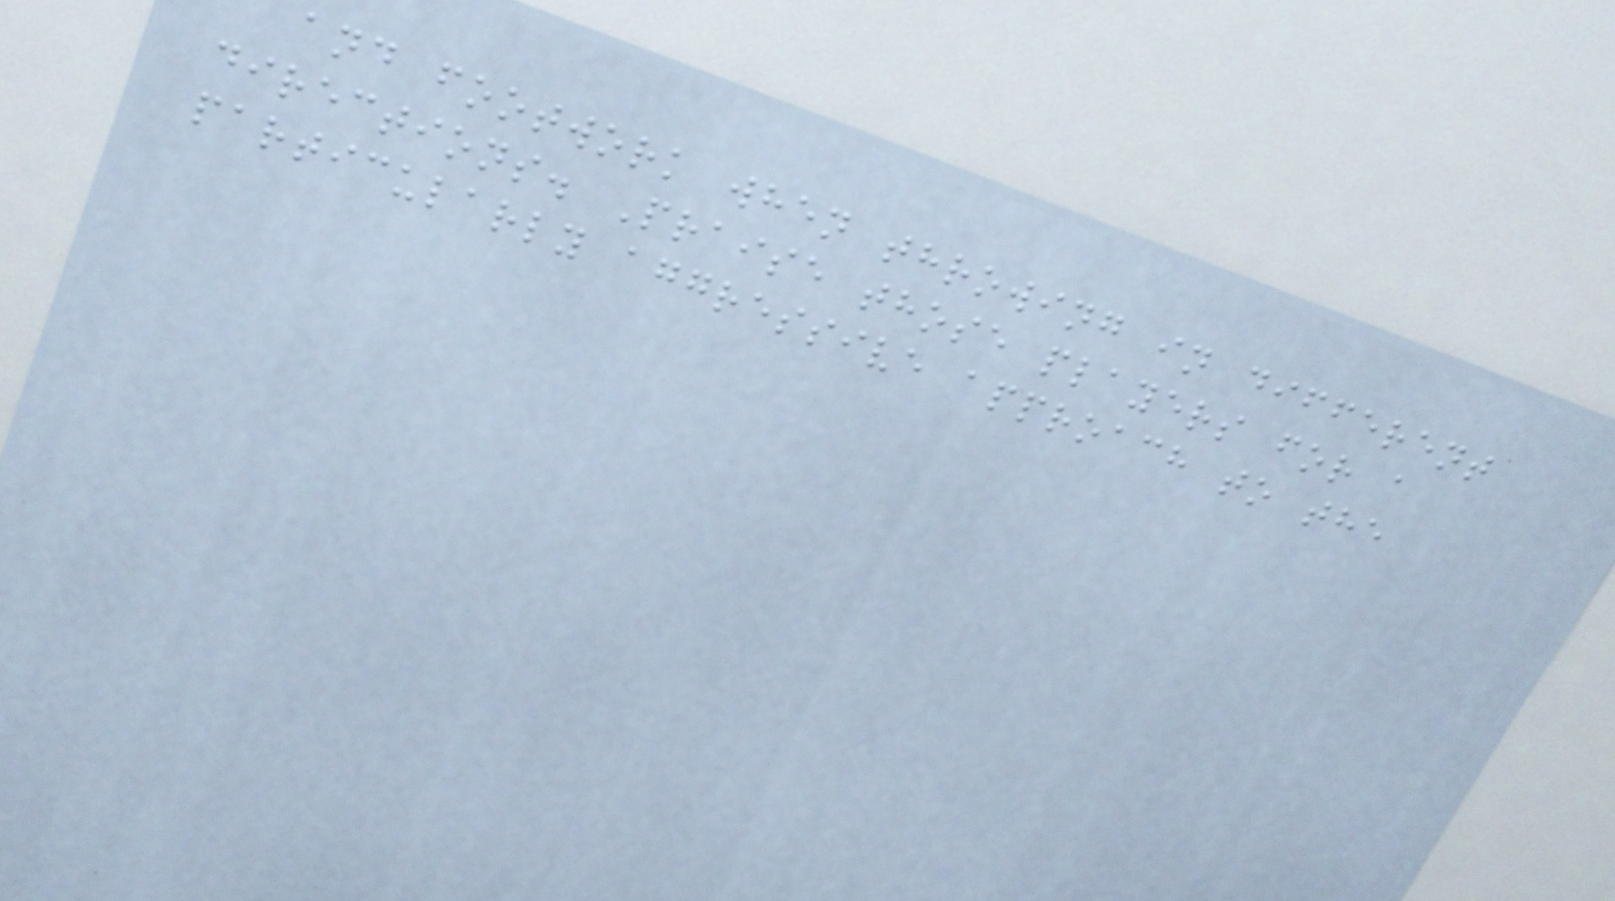and footwork when throwing in different
directions. Praise those players for a
particularly aggressive approach to the
